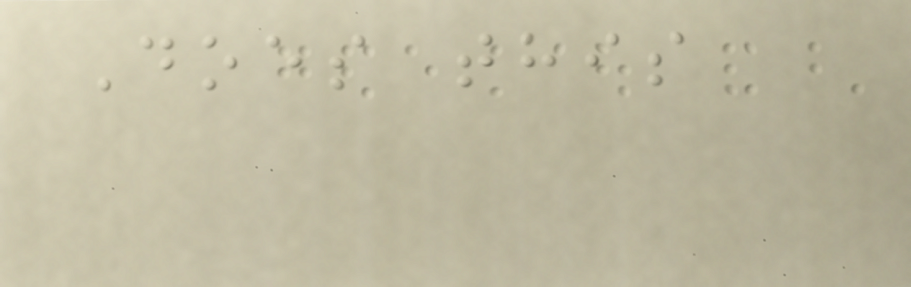Does this
